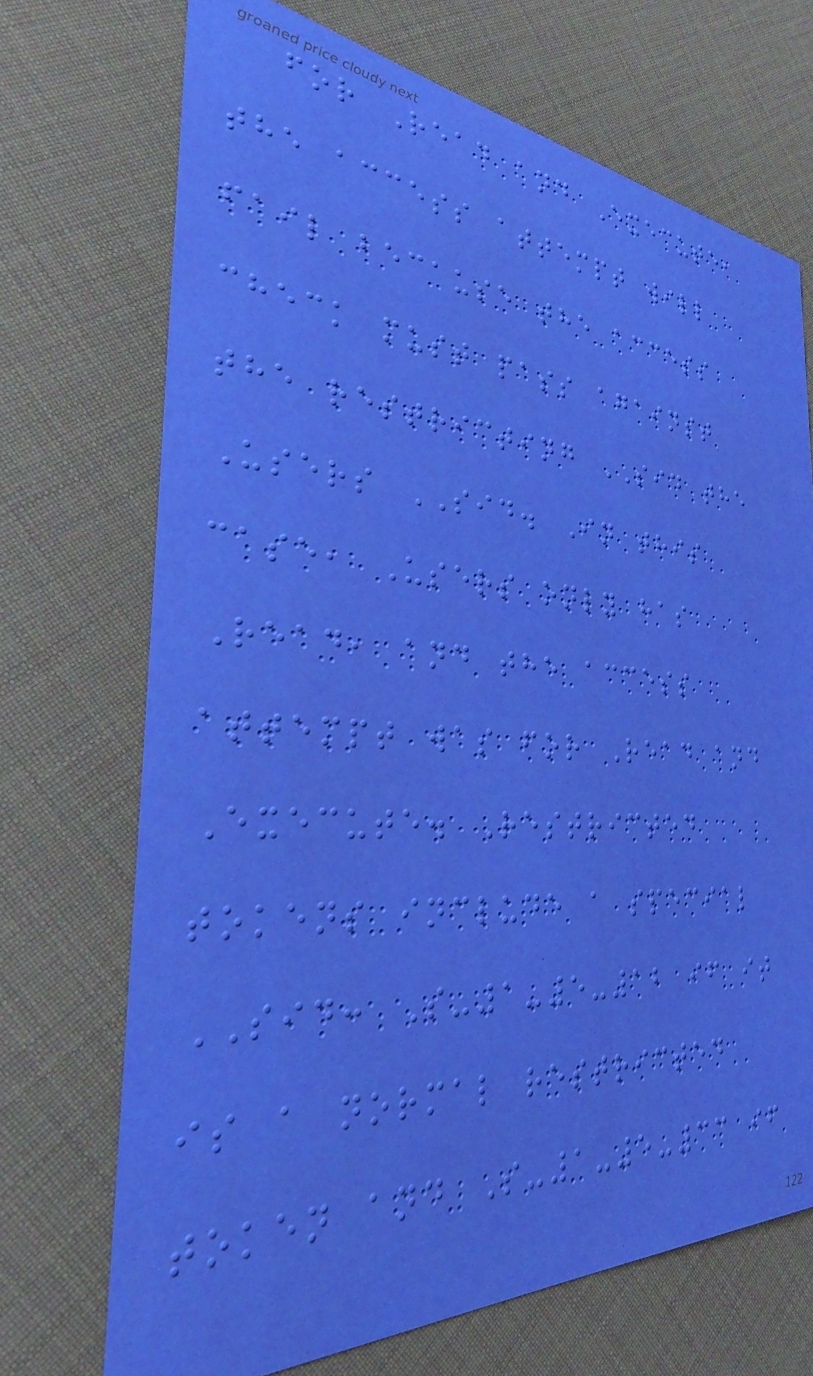for Read and Execute,
the access attempt will
fail because the access
check must pass against
the restricting SID the
Users SID. In this
case, Users only has
Read, and the access
attempt was for Read and
Execute. Restricted
tokens include a special
SID: S-1-5-12 if it
is a normal restricted
token and S-1-5-33 if
